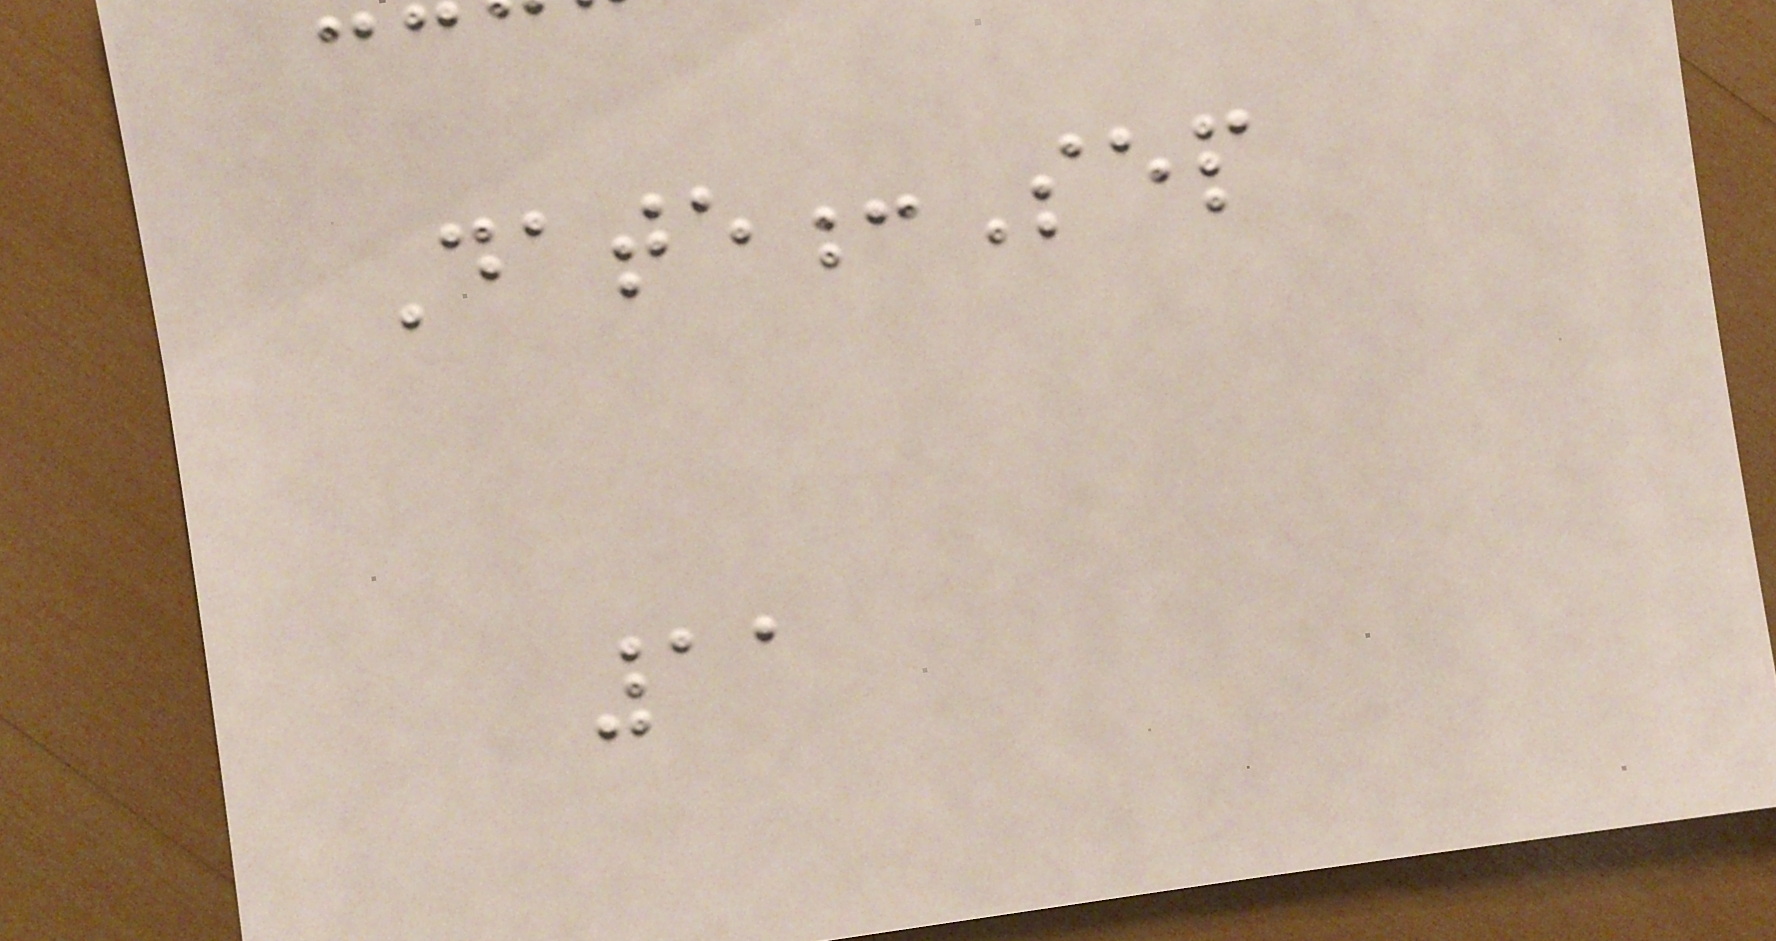Date:Sep
11
